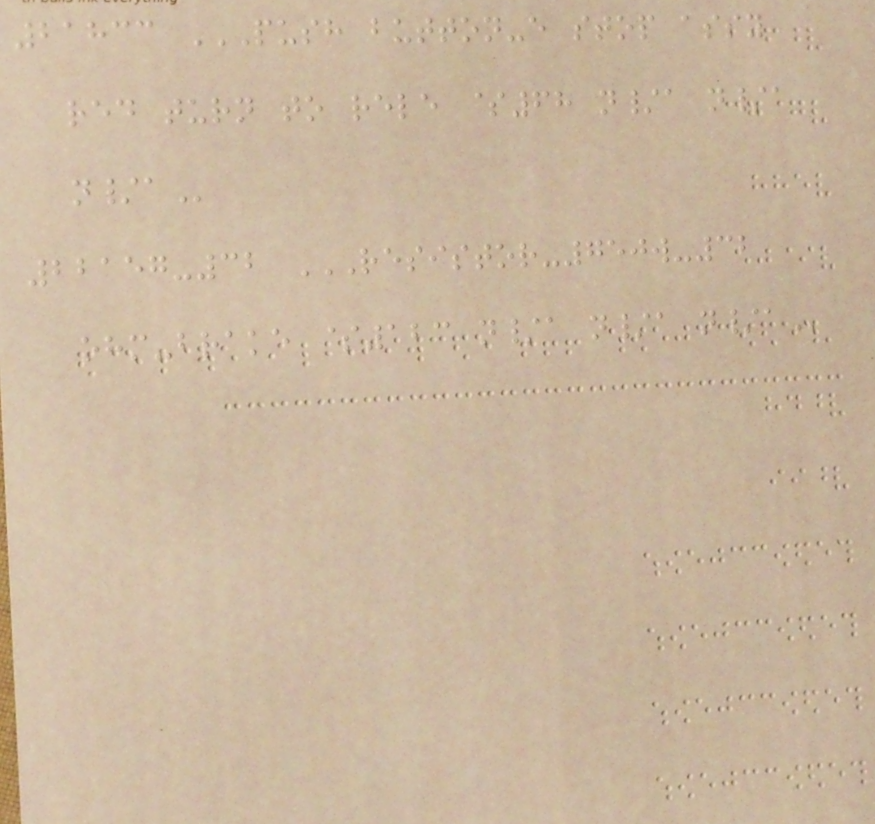21833 PUSH BUTTON-E STOP ASSY
RED TURN TO RELE $68 N/A N/A
N/A
22157-32 RESISTOR-750W-32
OHM-BRAKE $123 N/A N/A N/A
